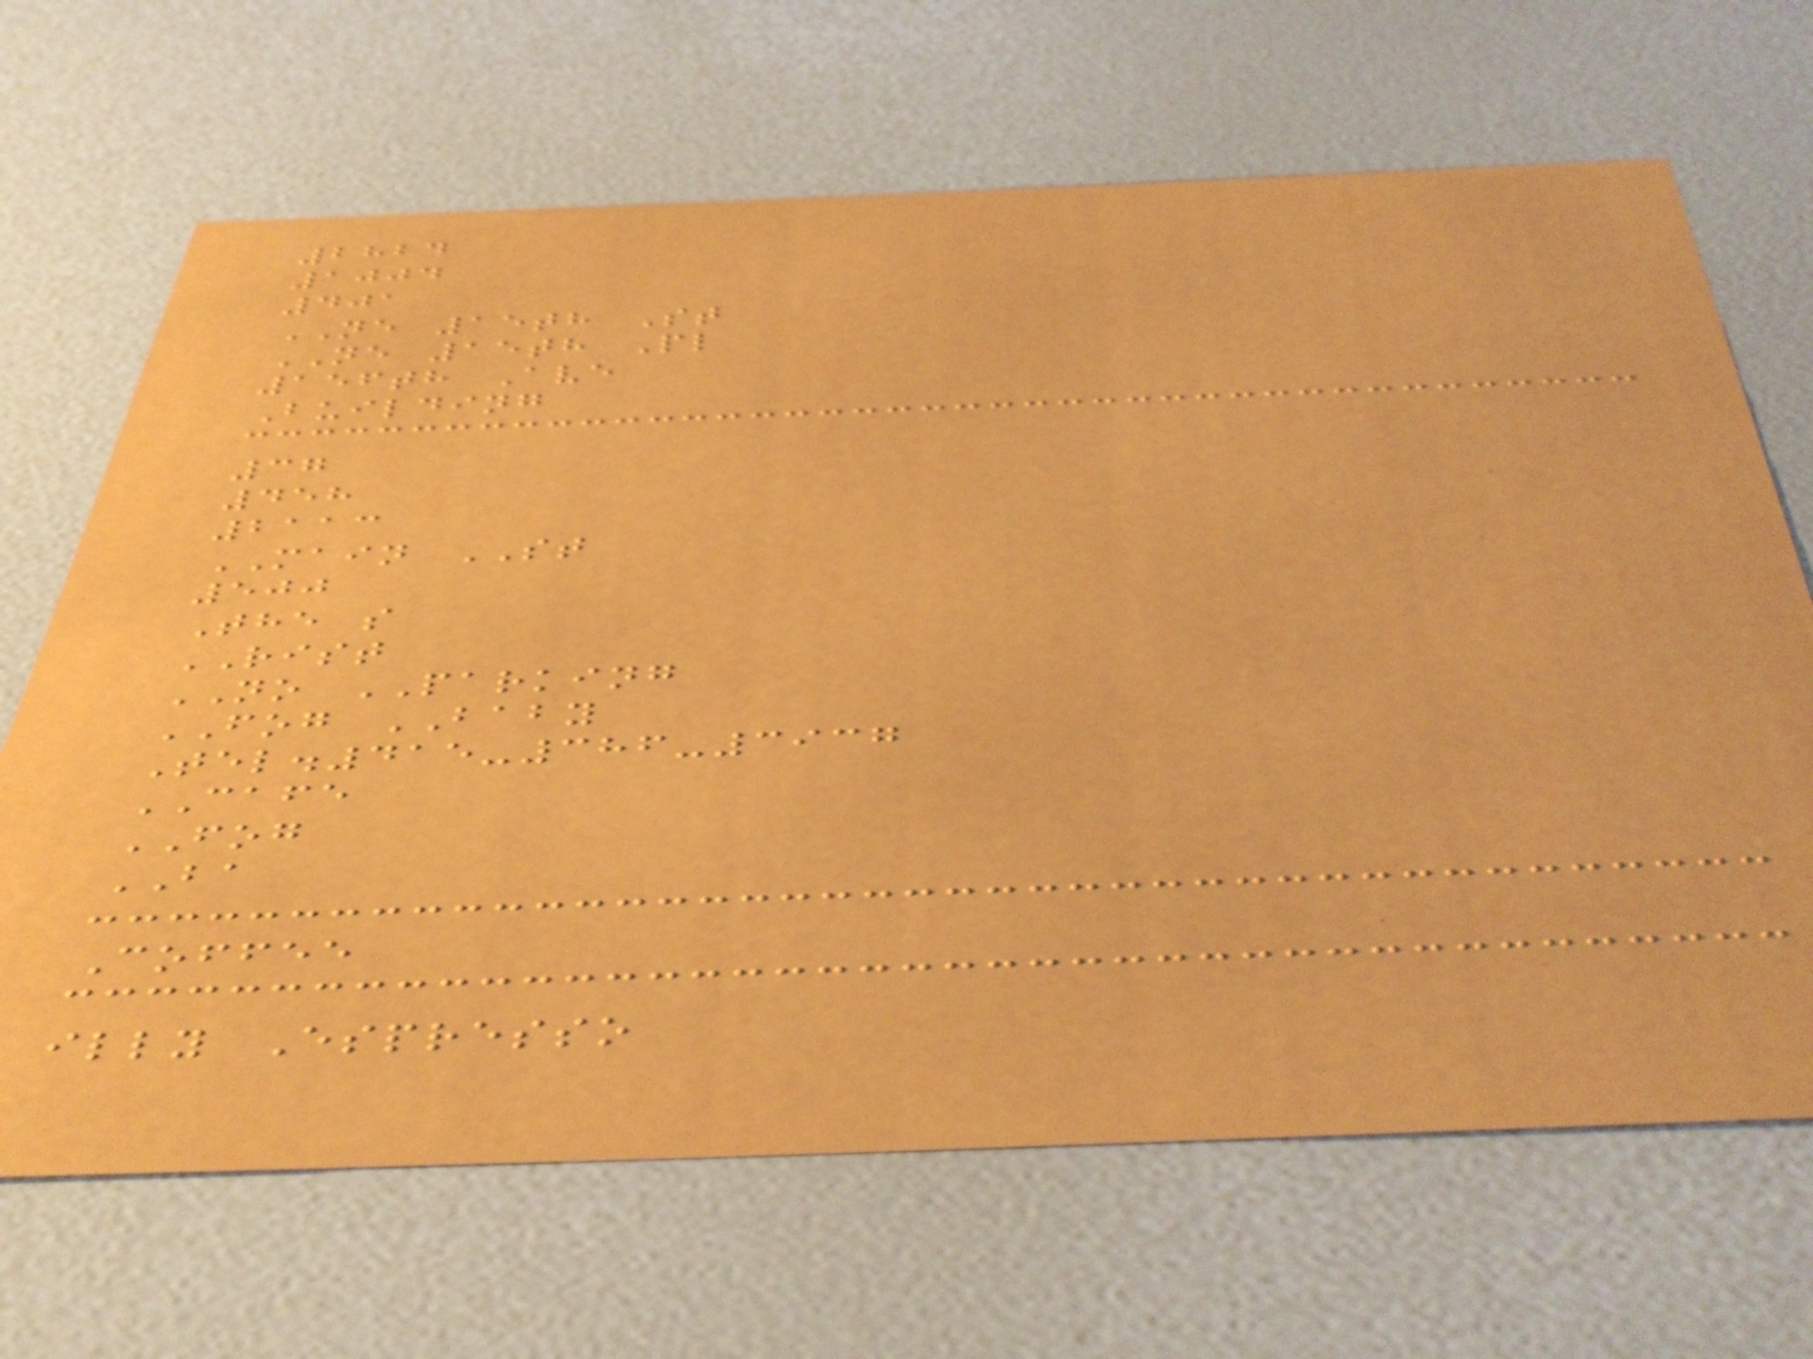2824
1004
401
NE 15th St
NE 15th Pl
156th Ave
Building
37
458
2113
MAIN ST
500
The s
RIST
NO PARKING
FOG BABY
Tel.415-386-3937
CAFE
FOG
BA
Coffee
illy Espresso
